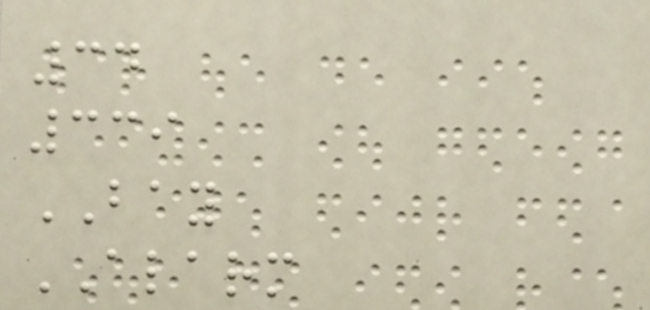34
339
BAY
ALARM
